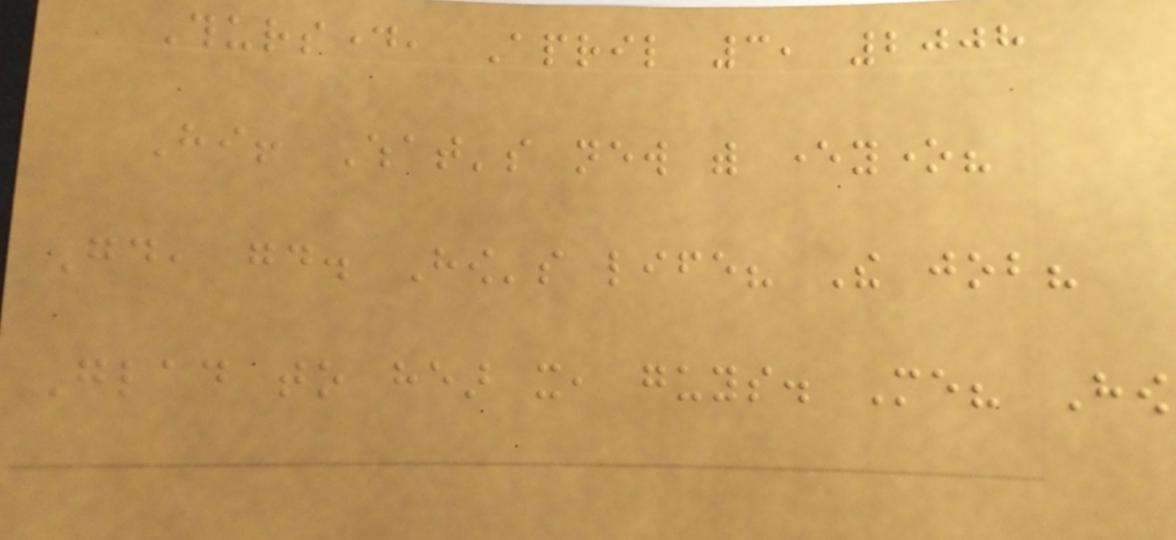Thursday, April 3, 2008
Hi! What's new with everyone?
Good, good. How's life? The job?
Glad to hear it, guys. Me? How
